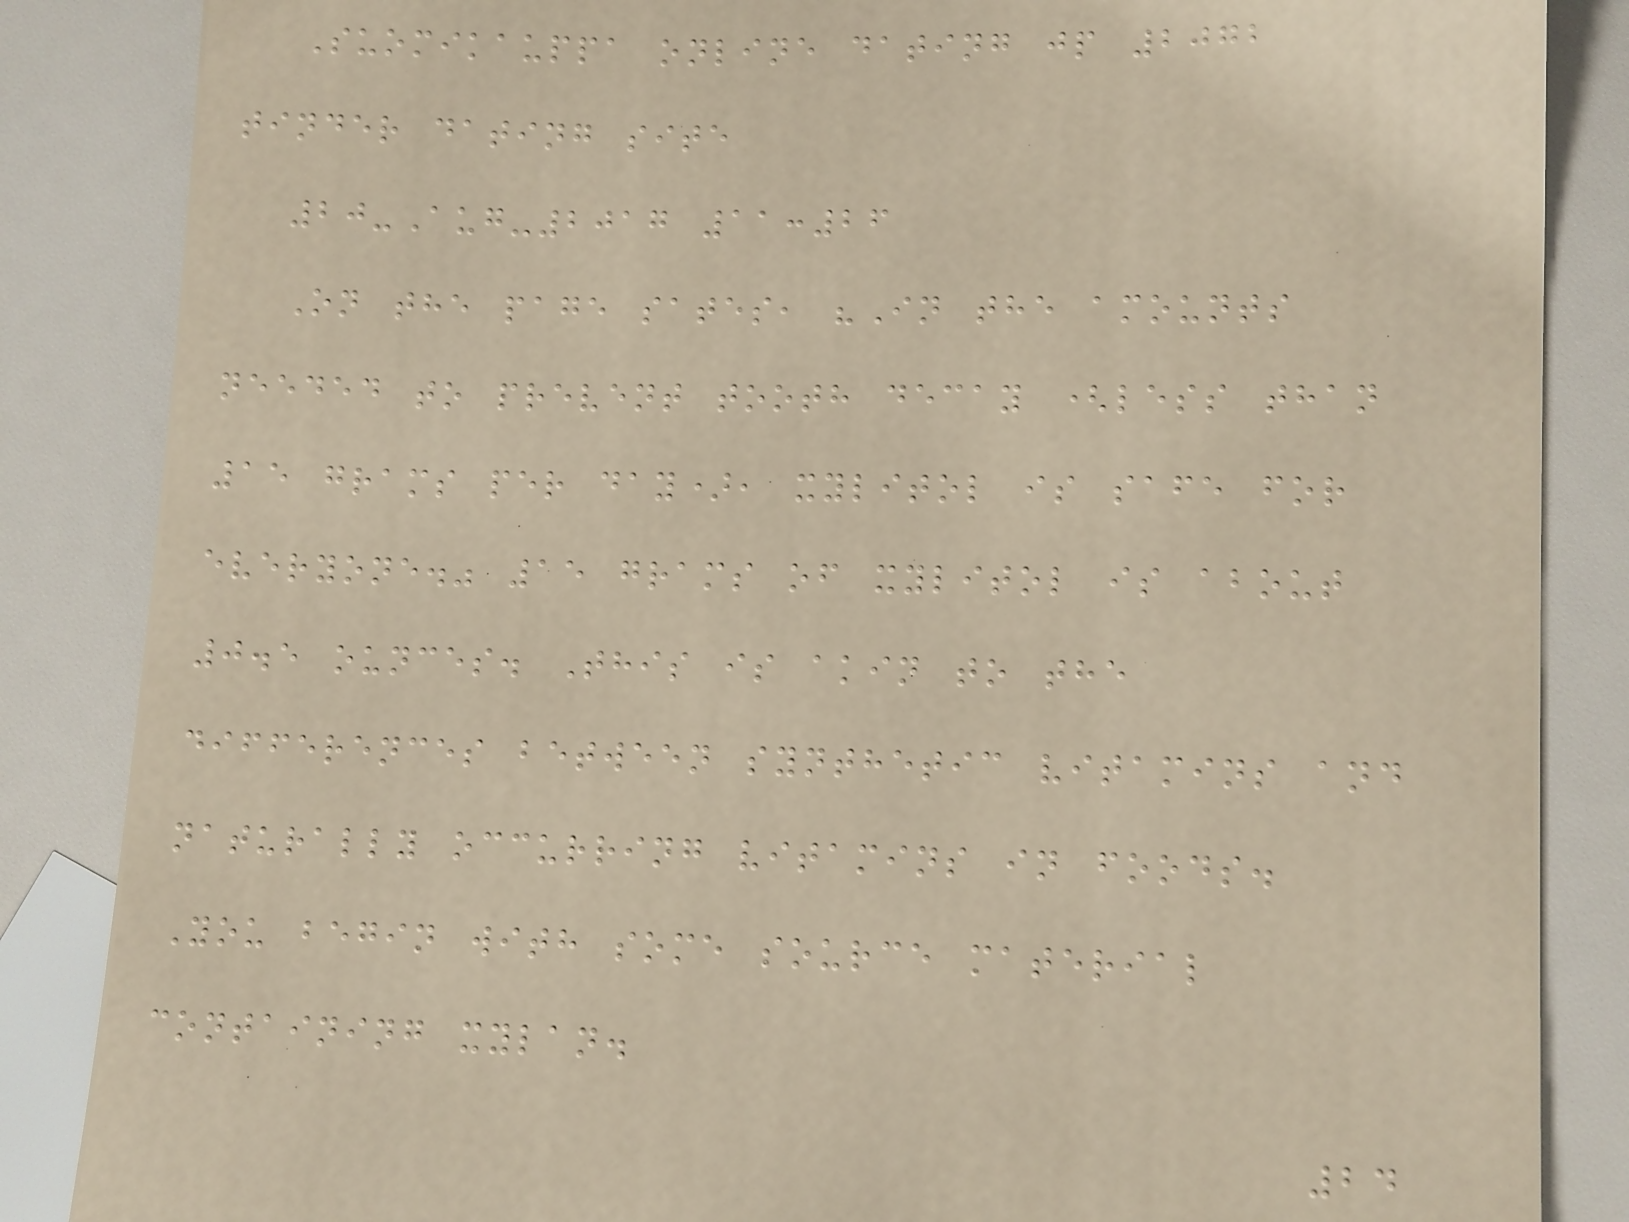Suomikauppa online dating jp 2072
tinder dating site
20-Aug-2017 11:26
On the page sates, "In the amounts
needed to prevent tooth decay (less than
15 grams per day), xylitol is safe for
everyone." 15 grams of xylitol is about
0.5 ounces. This is akin to the
differences between synthetic vitamins and
naturally occurring vitamins in foods.
You begin with some source material
containing xylan.
24
